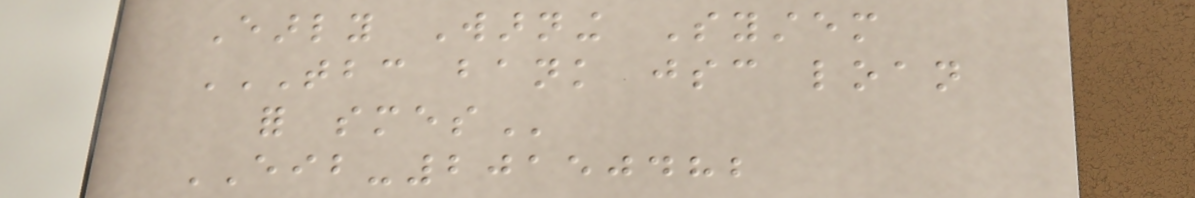Early Warning System
TBC BANK JSC LOAN
FOR SMES
EIB-20150482
